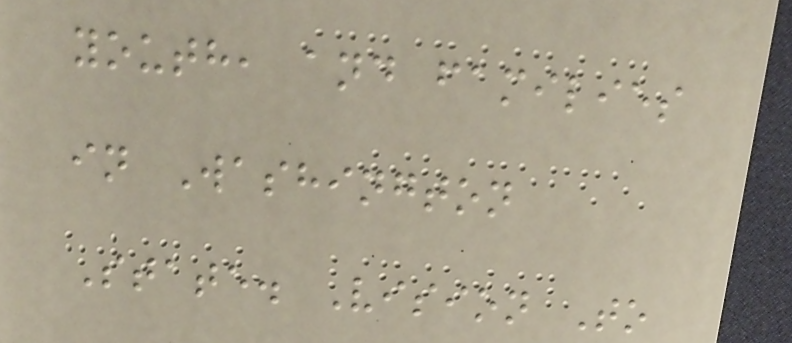youth, and families
in Washington
State. Vision To
